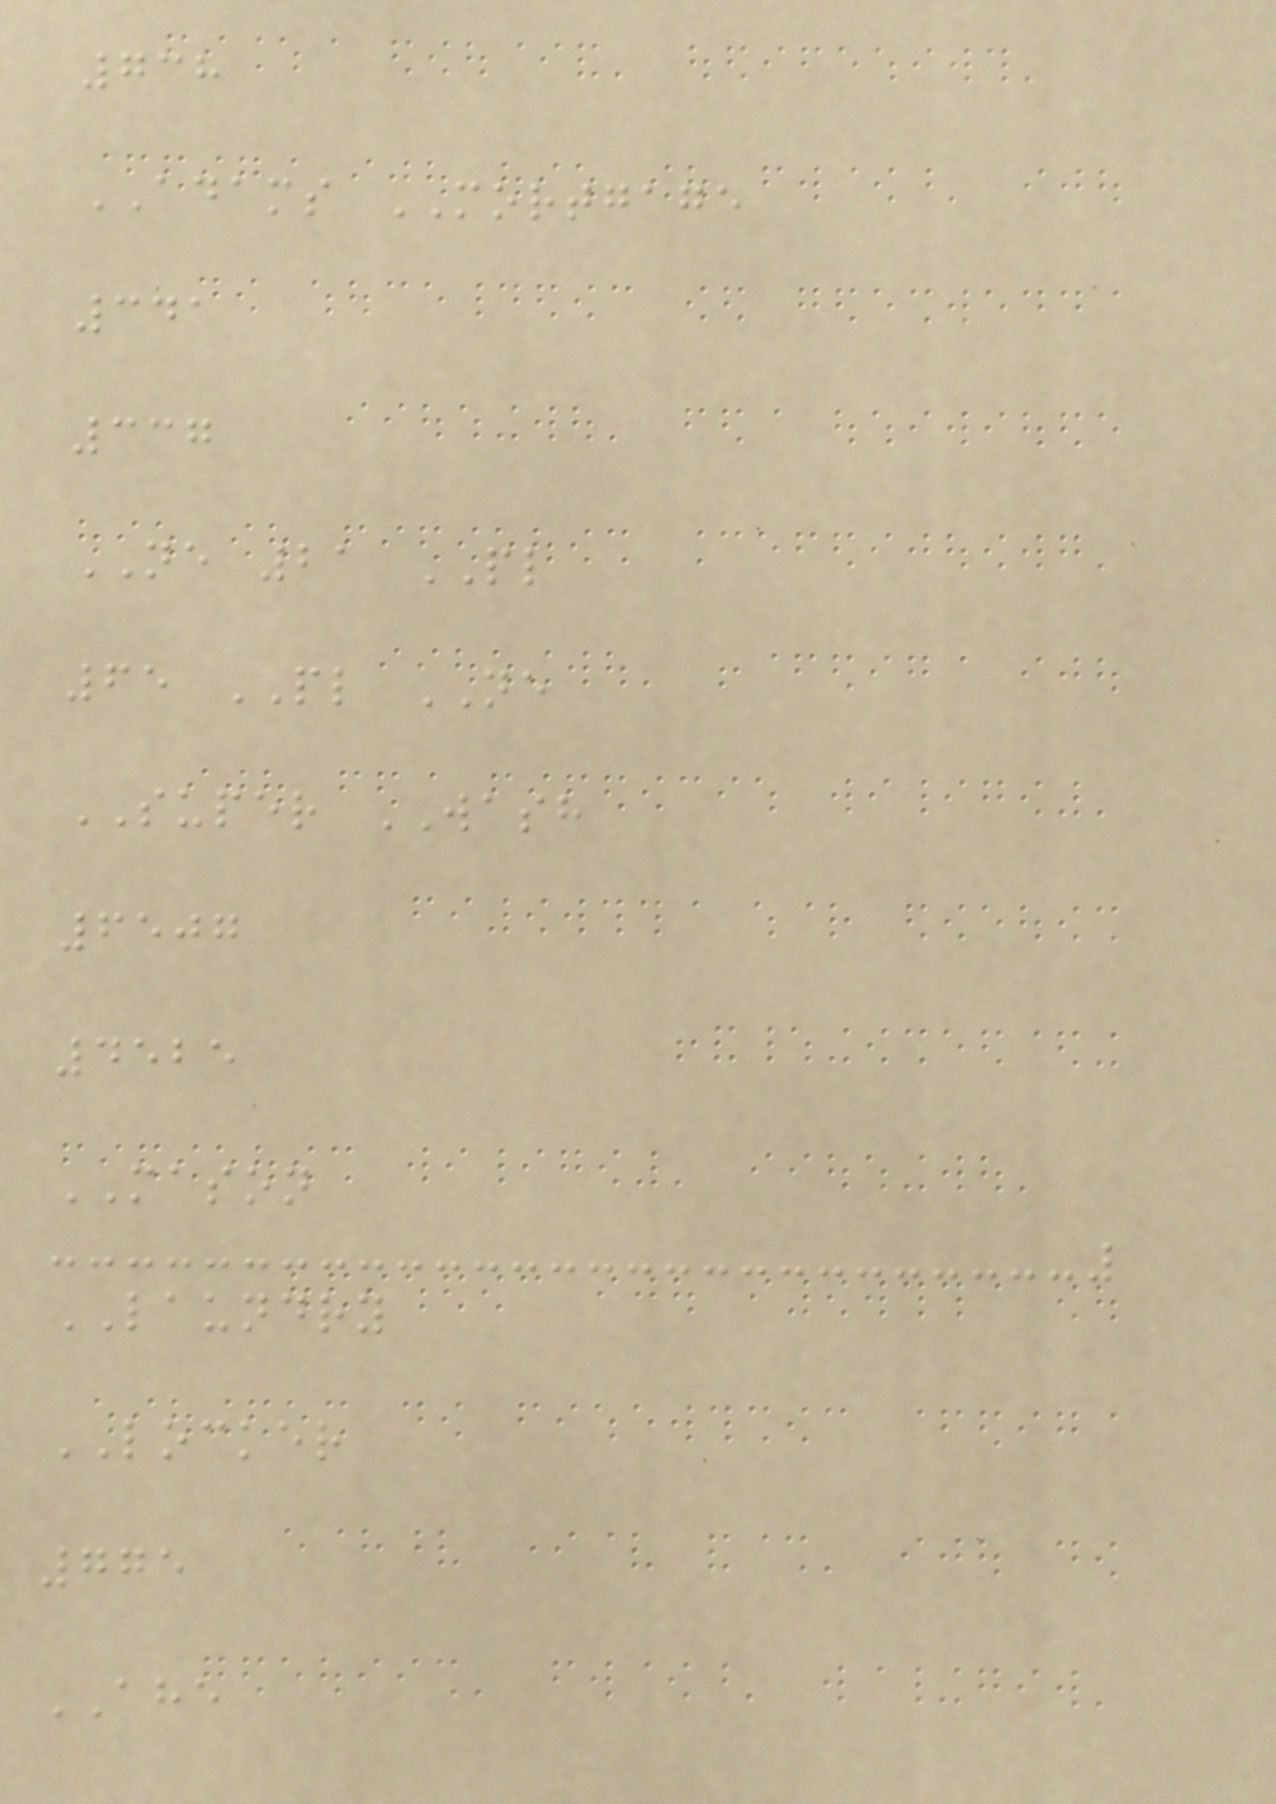738
ADAMS MORTGAGE
341
337
NE 21 PL
65 PL NE
SUPER WASH
6507
4525
MASON
LAUNDRY
LOCKER
775
AHE
